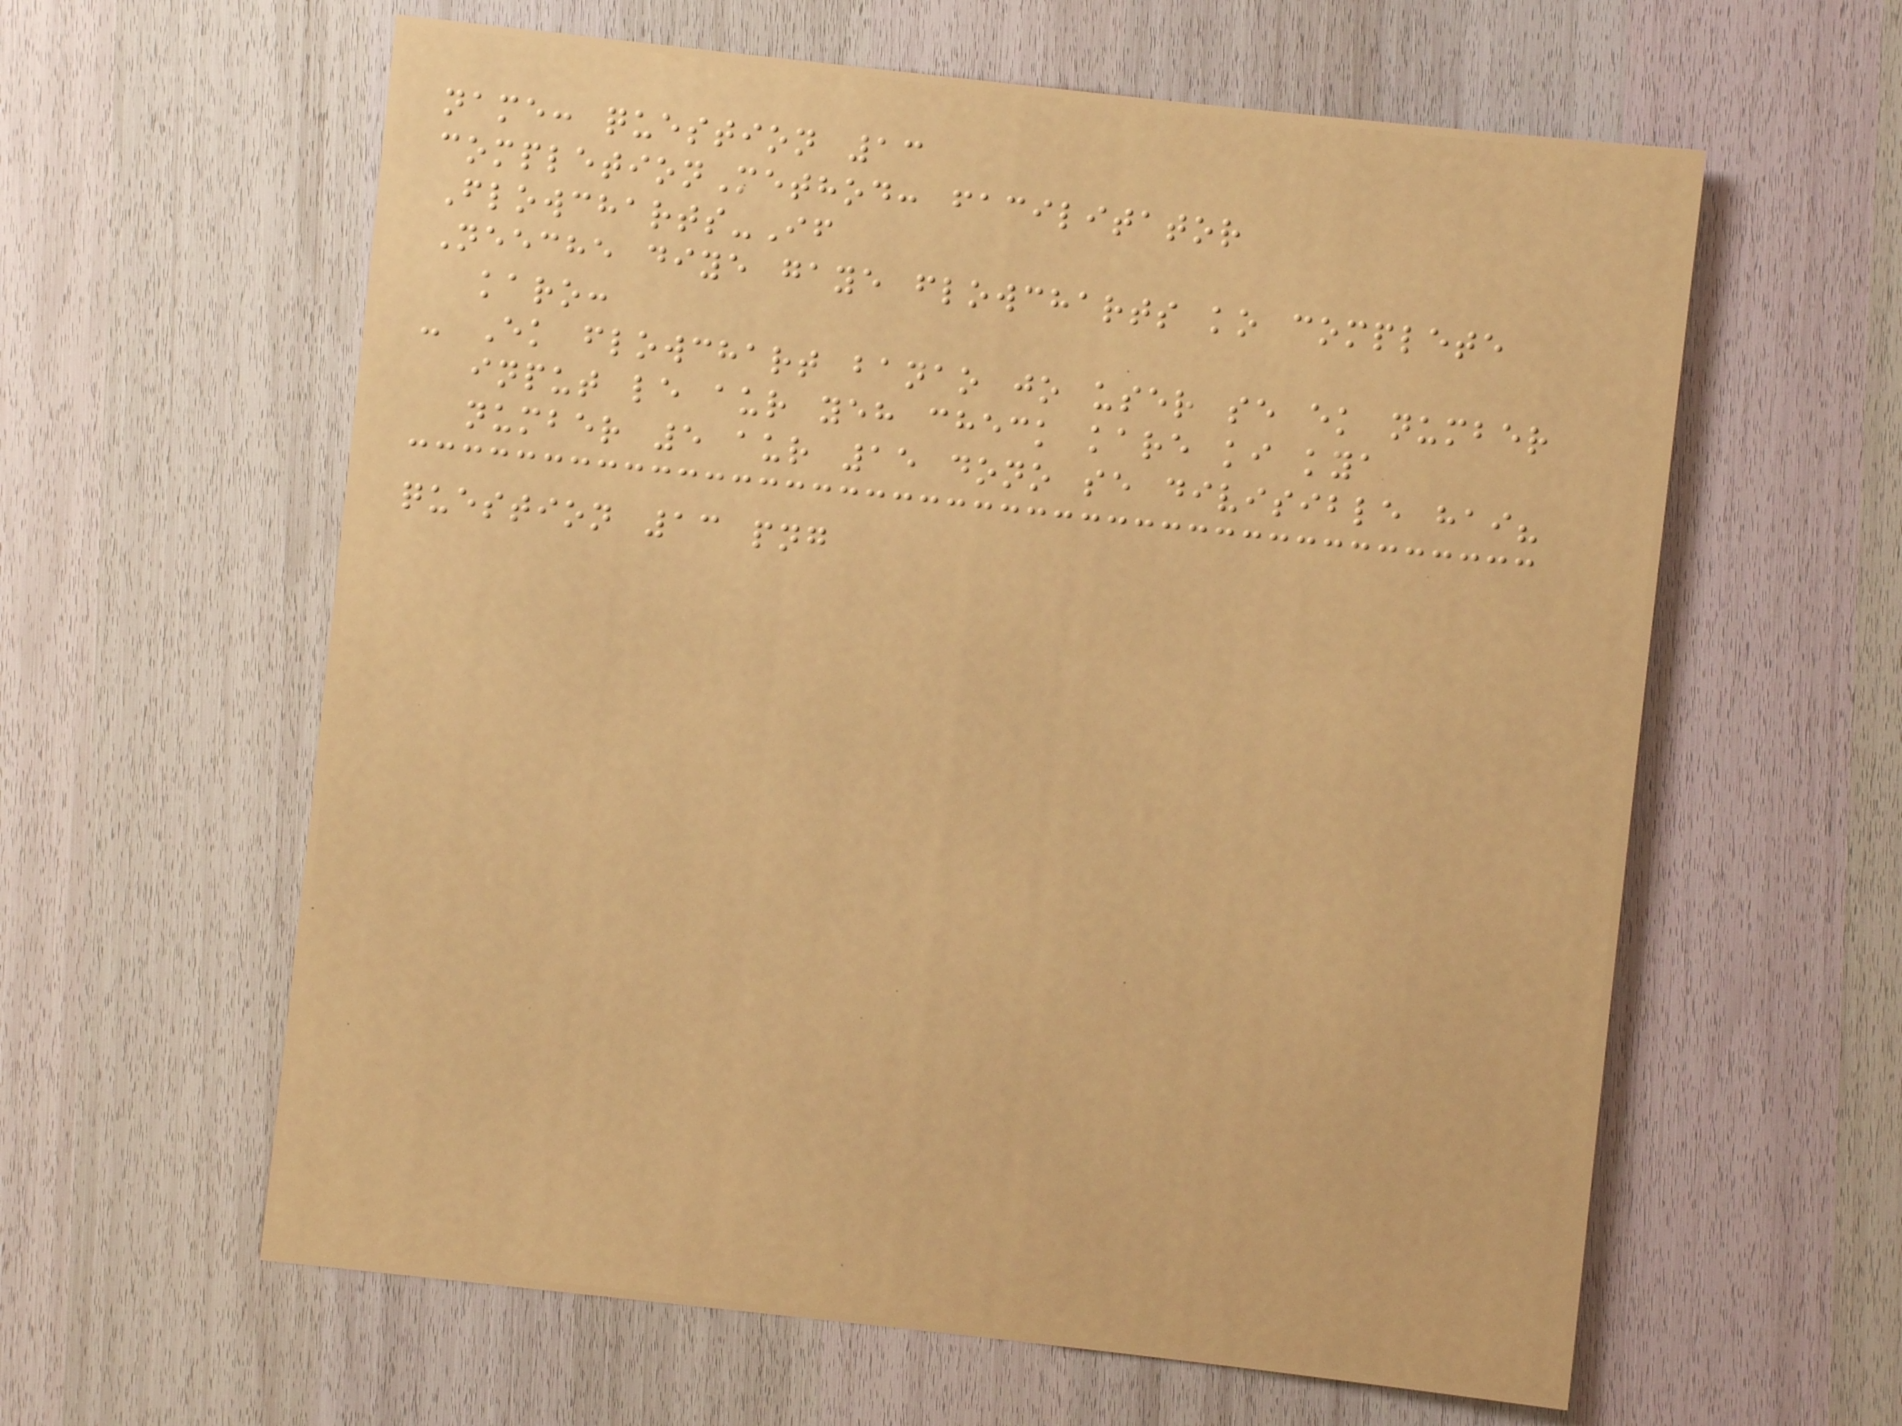name: question 13
completionMethod: facilitator
Flowcharts-If
Neeche diye gaye flowcharts ko complete
karo:
- Ek flowchart banao jo user se ek number
input le aur yeh check kare ki kya
number 5 aur 15 dono se divisible hai?
question 13 png
